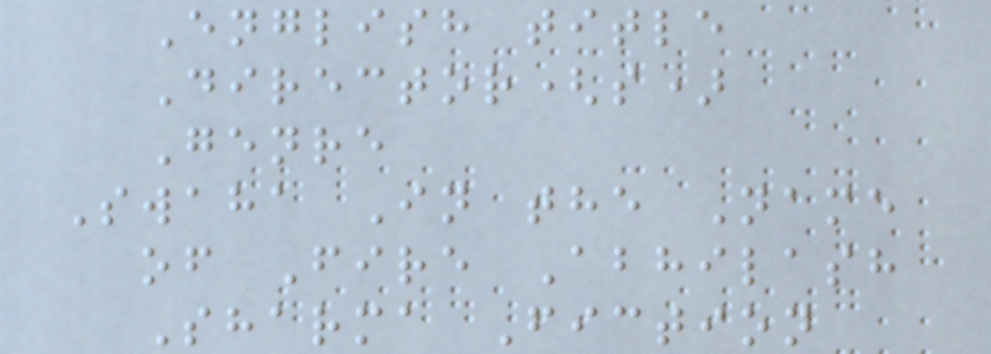English title
Director(s)
Genre
Swaha In the Name
of Fire Abhilash
Sharma Fiction
